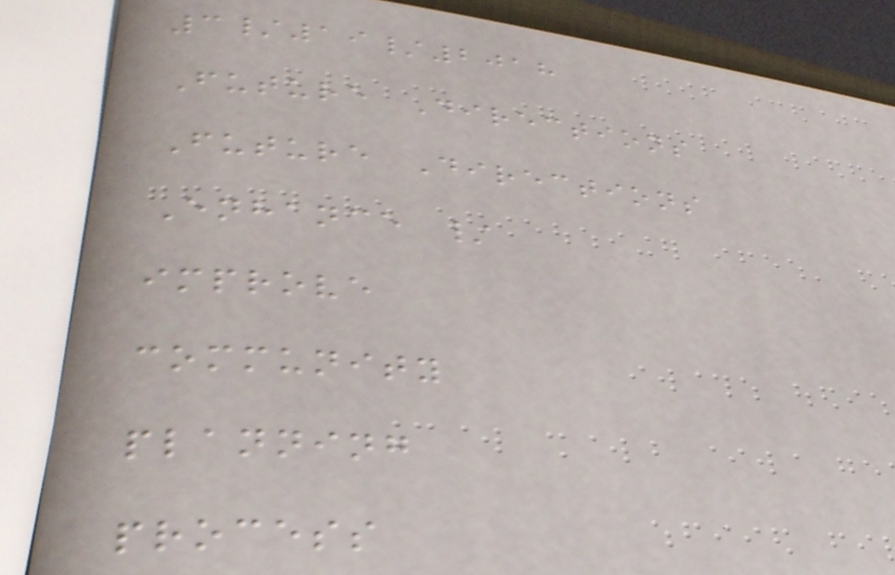3/19/2018
Future Directions
Future Directions
Enhance /
improve
community
planning
process
